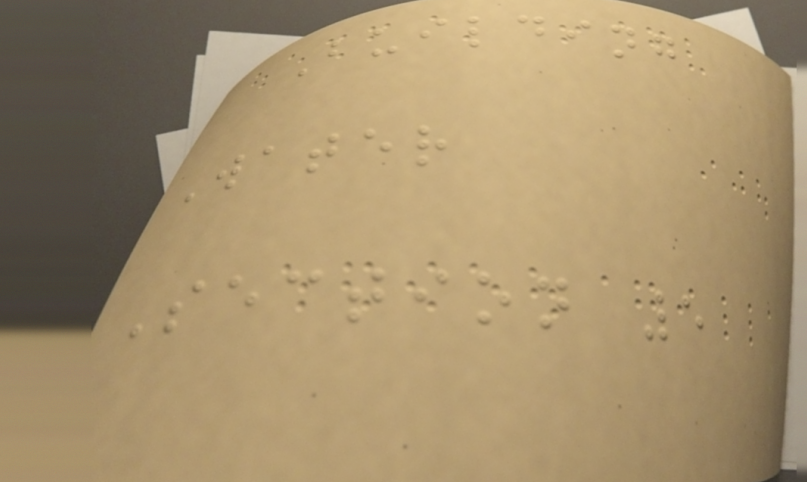Building
Water
Section 5
